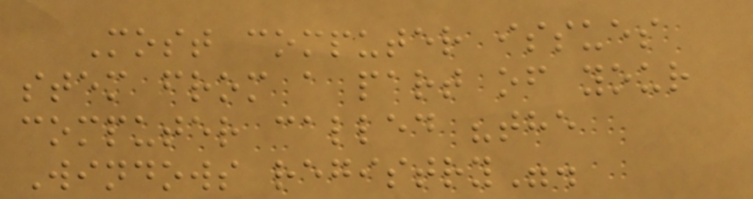Most computer issues
stem from a part of your
computer called "the
Windows registry".
